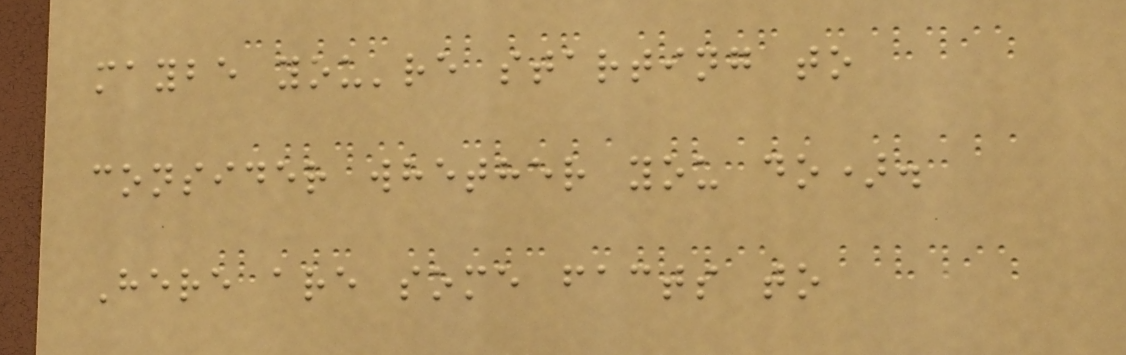maybe you're starting to
consider whether you do).
Here are some facts to
